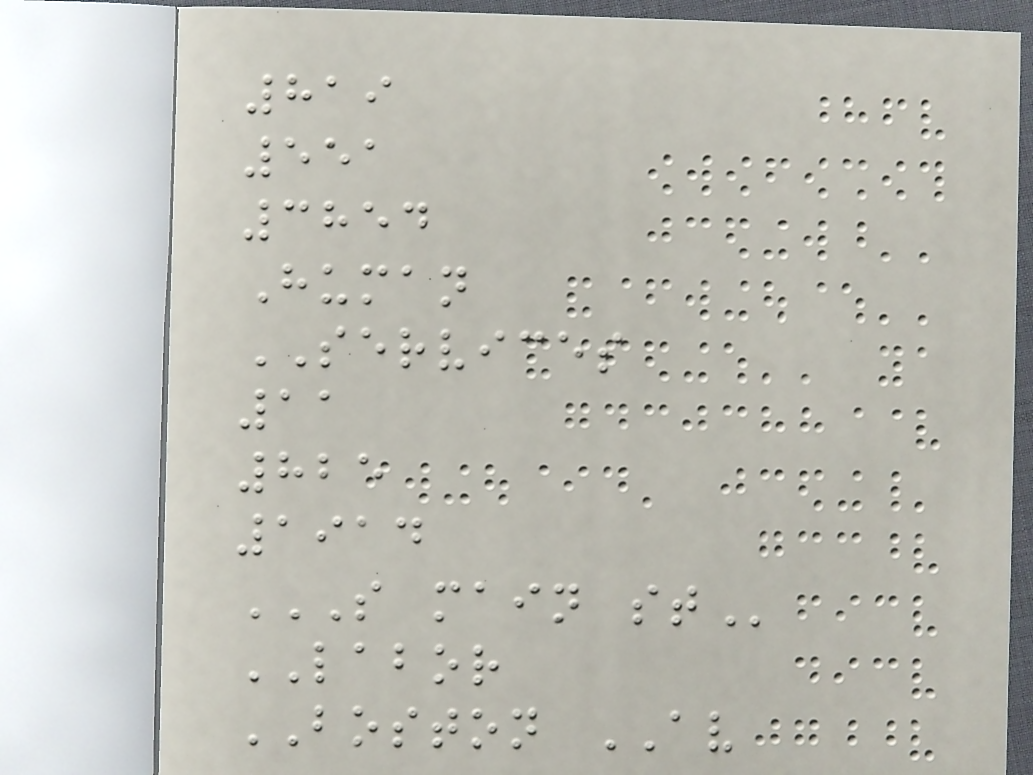819
551
3854
Human
SERVICES
11
825
1914
S MAIN ST
LABOR
BOSTON AV
